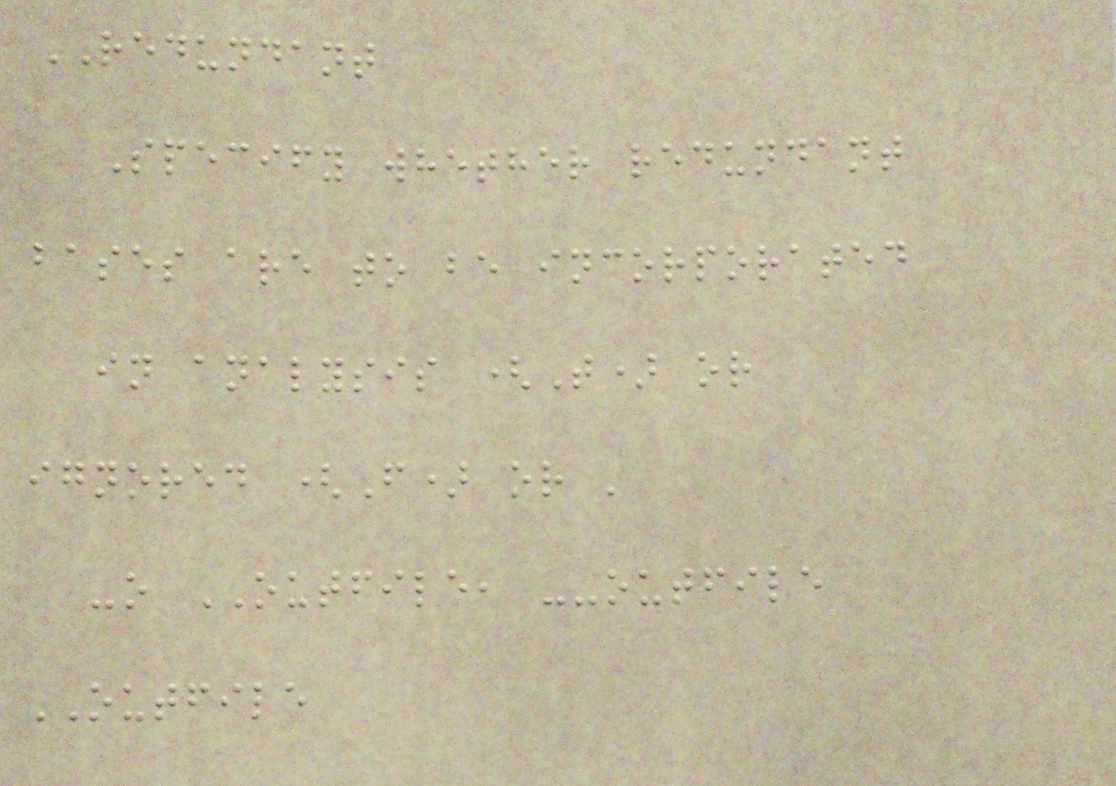REDUNDANT
Specify whether redundant
bases are to be incorporated
in analysis (T) or
ignored (F) or '
-o OUTFILE, --outfile
OUTFILE
